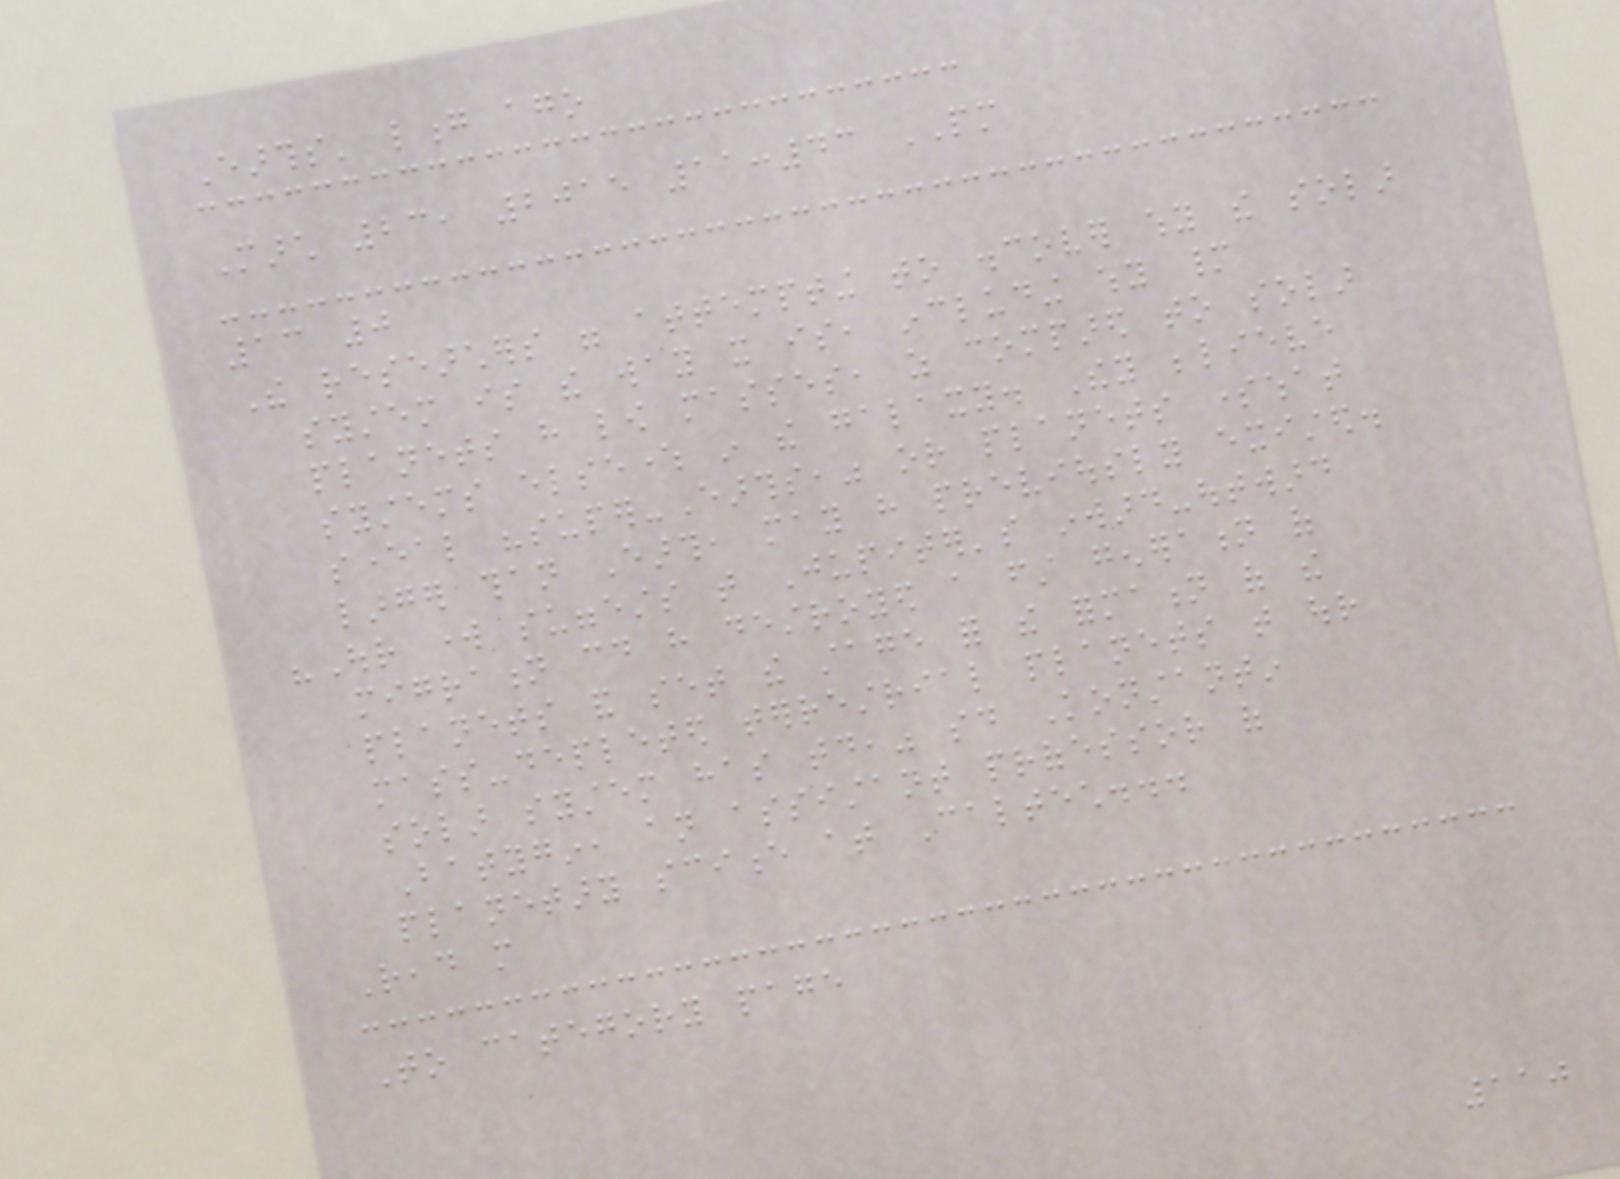Earths' long ago
March 23, 2015 11:43 PM
13 0
The researchers were attempting to discover why the solar
system is the way it is, including why many
planets have low masses, as compared to solar
systems elsewhere in the galaxy. They believe
several "super-Earths," or planets somewhat
larger than Earth, may have previously existed.
"Our work suggests that Jupiter's inward-outward
migration could have destroyed a first generation of
planets and set the stage for the formation of the
mass-depleted terrestrial planets that our
solar system has today," said Konstantin
Batygin, an assistant professor of
planetary science at Caltech...
Read more
To category page
110
